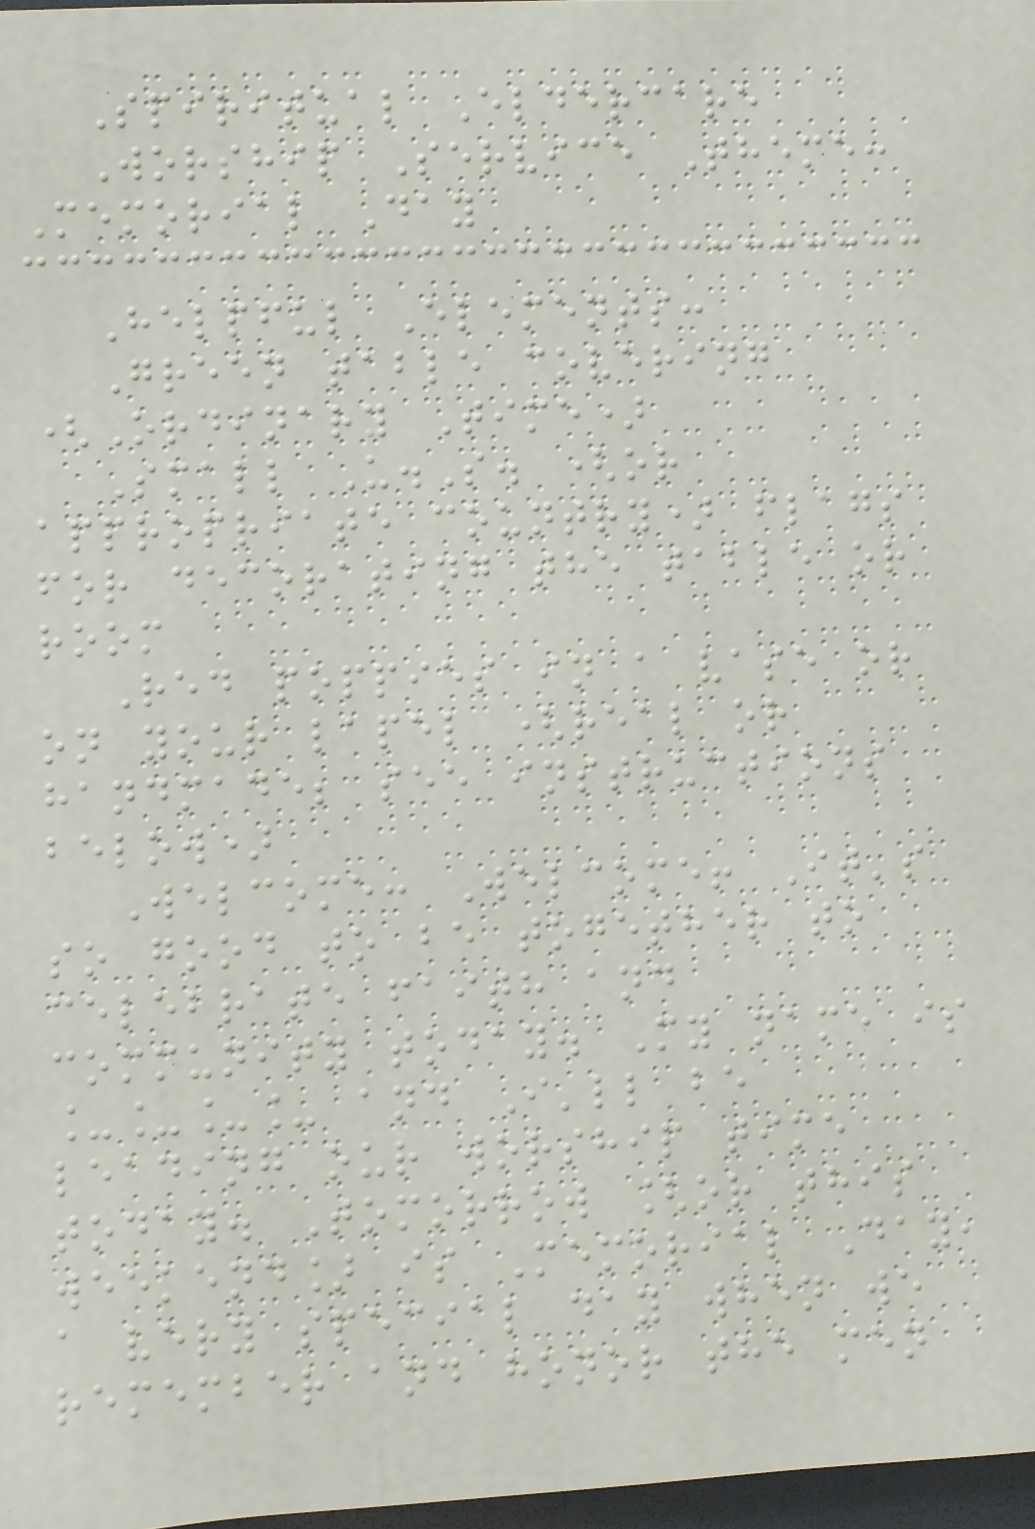Spiritual Eldercare
Worship Service Theme:
Memorial Day
Helpful Elements:
Green table covering
(Ordinary Time)
Small U.S. (or
appropriate country) flags
for decorating the table or
room
Red poppies in a vase or
on your lapel (real or
handmade; see instructions
below)
Welcome: Welcome! It's
so good to be together to
celebrate faith and
community today. My name is
____ and I'll be
leading our worship time
today. Tomorrow [or this
weekend] is Memorial Day,
a very special day when we
remember and honor the men
